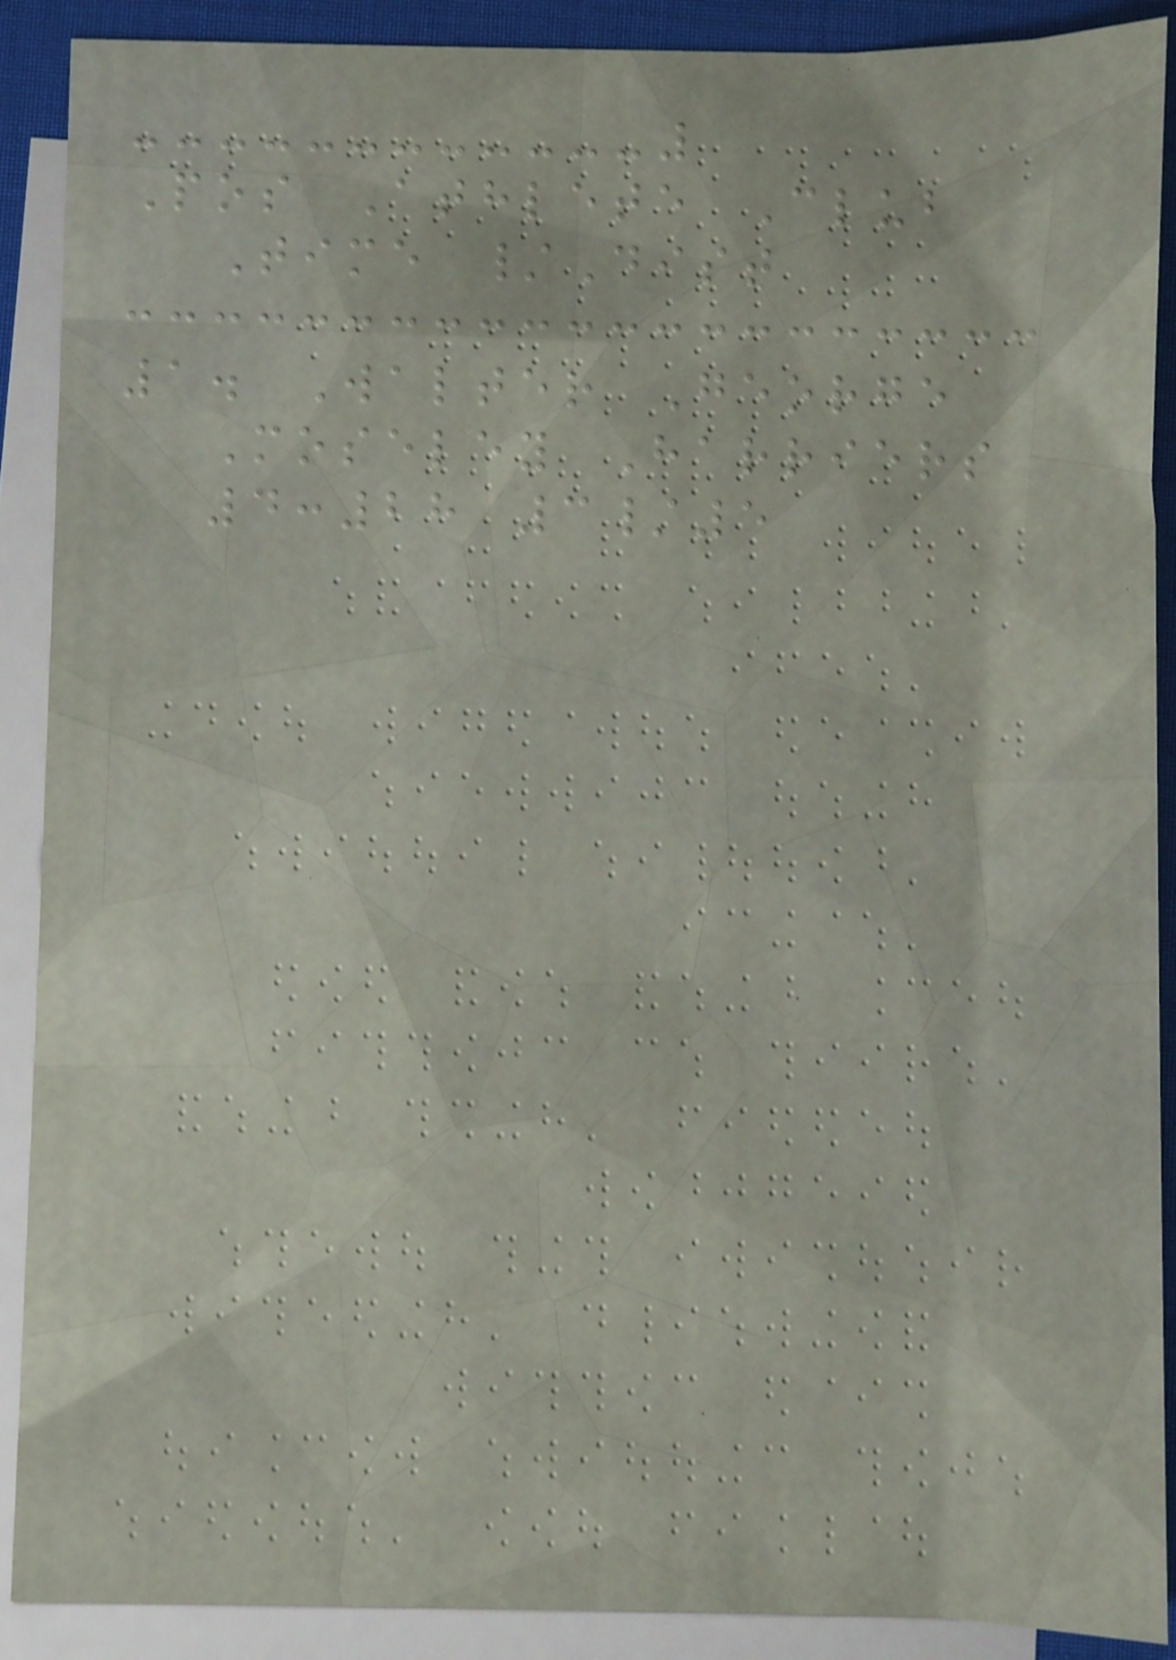Pos Athlete Club
Time /Dist
1. Walter George
Moseley Harriers
4:28 3/5
